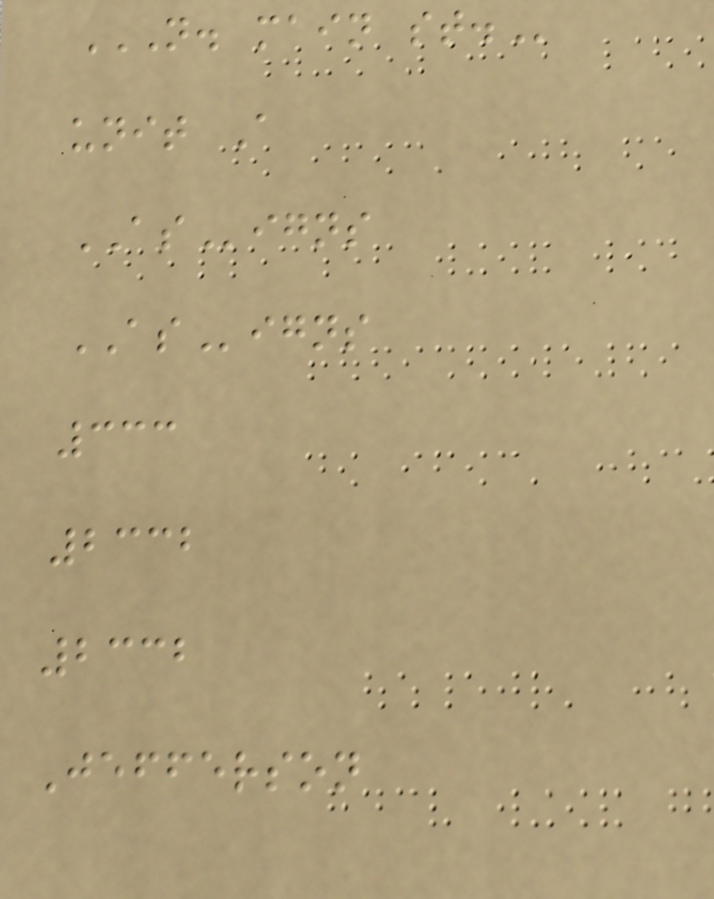N. MAIN ST.
unit A
ASigns
ASigns
333
2332
2332
Jefferson
